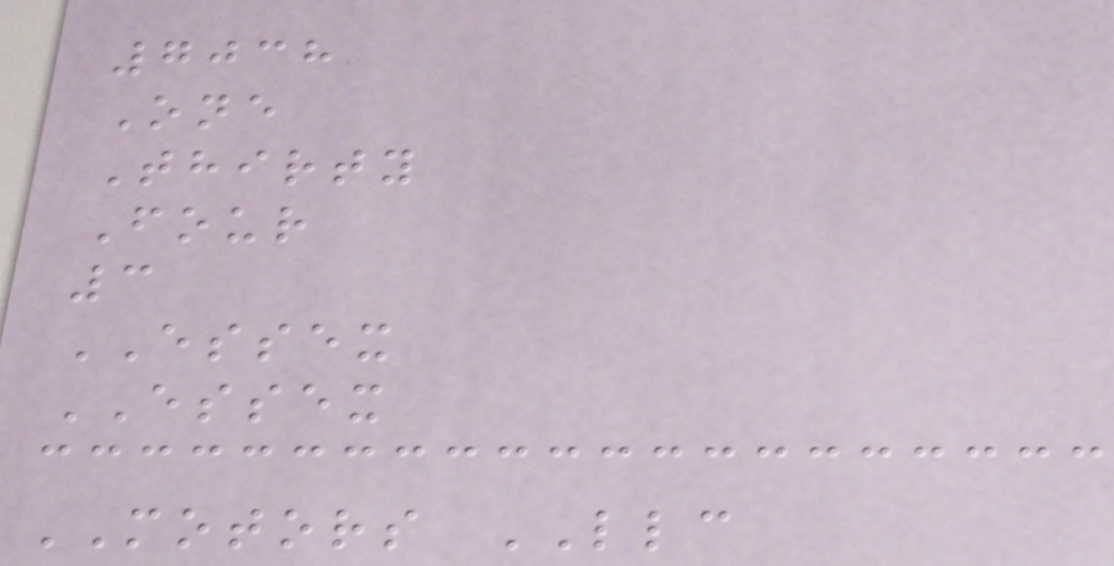7038
One
Thirty
Four
3
ESSEX
ESSEX
MOTORS LLC
